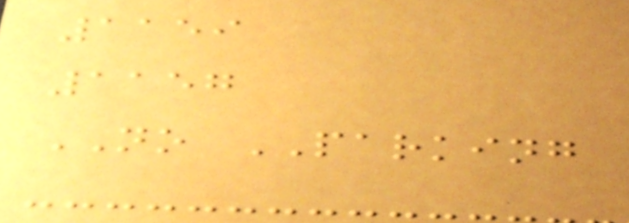1159
1157
NO PARKING
